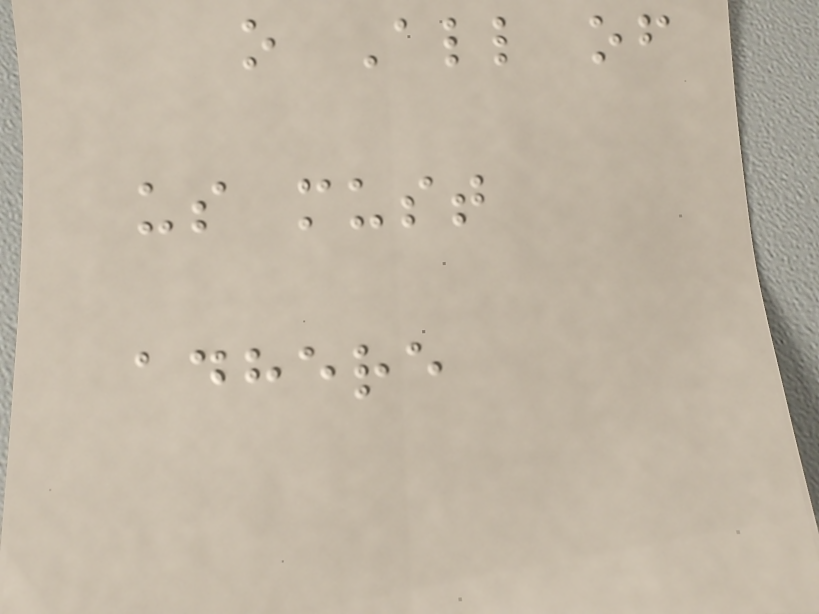o All of
us must
adhere
